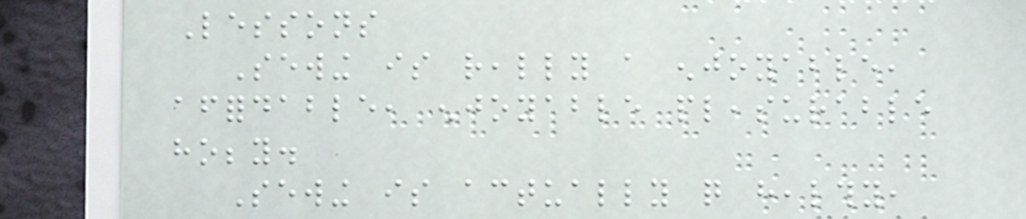Lessons
Sewing is really a enjoyable,
affordable, enjoyable pleasurable
hobby.
Sewing is actually quite healthy,
